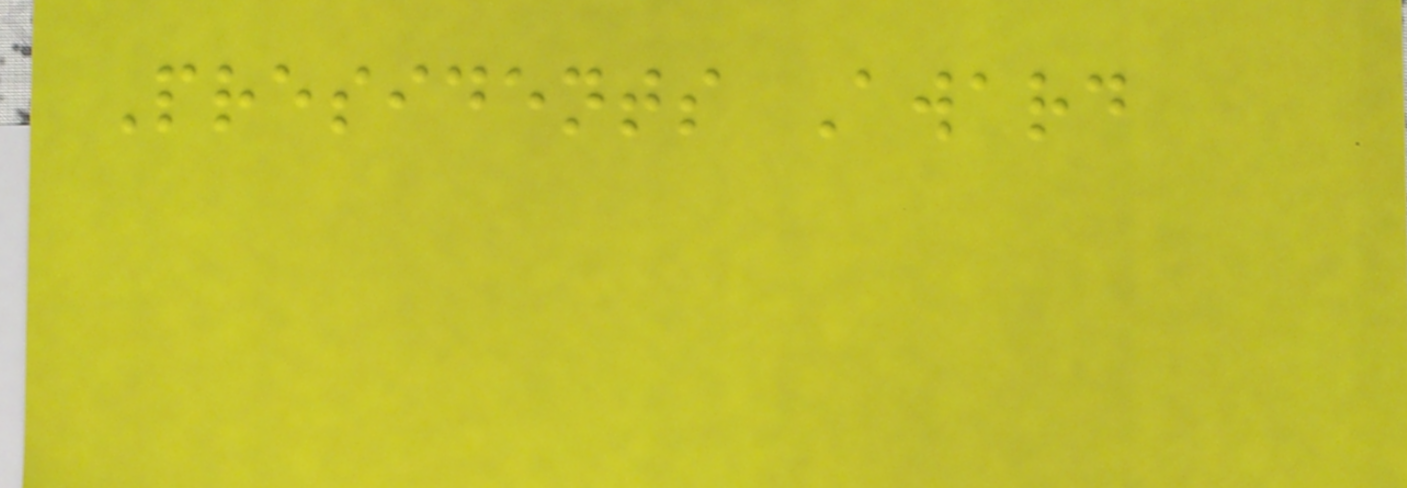Presidents Award
